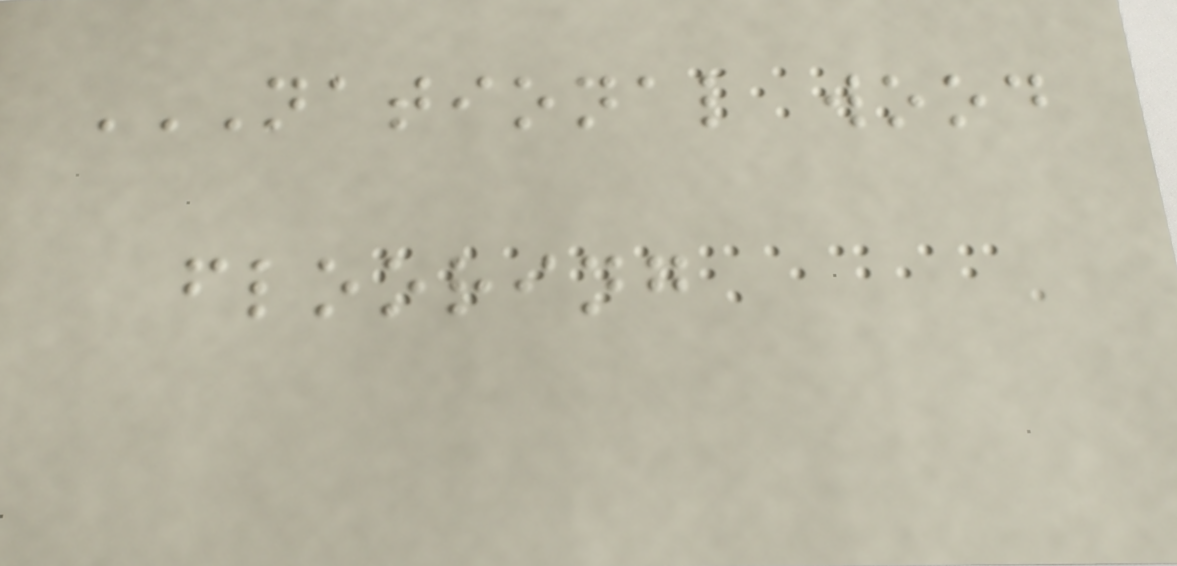NATIONAL WOOD
FLOORING
